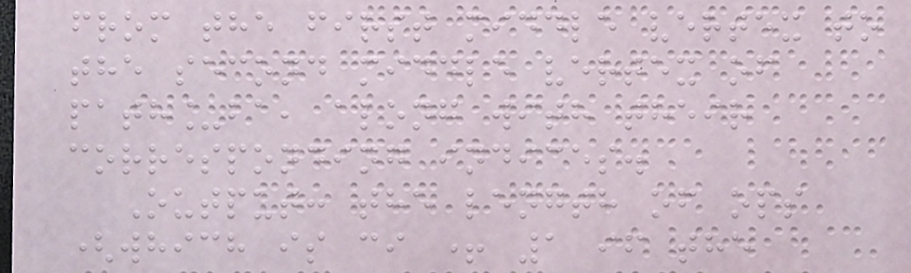from the first middle vertex to
the second middle vertex of
path_ba, along with their
corresponding indices.
Output: the length of ops
(which is ci + 1 if the
